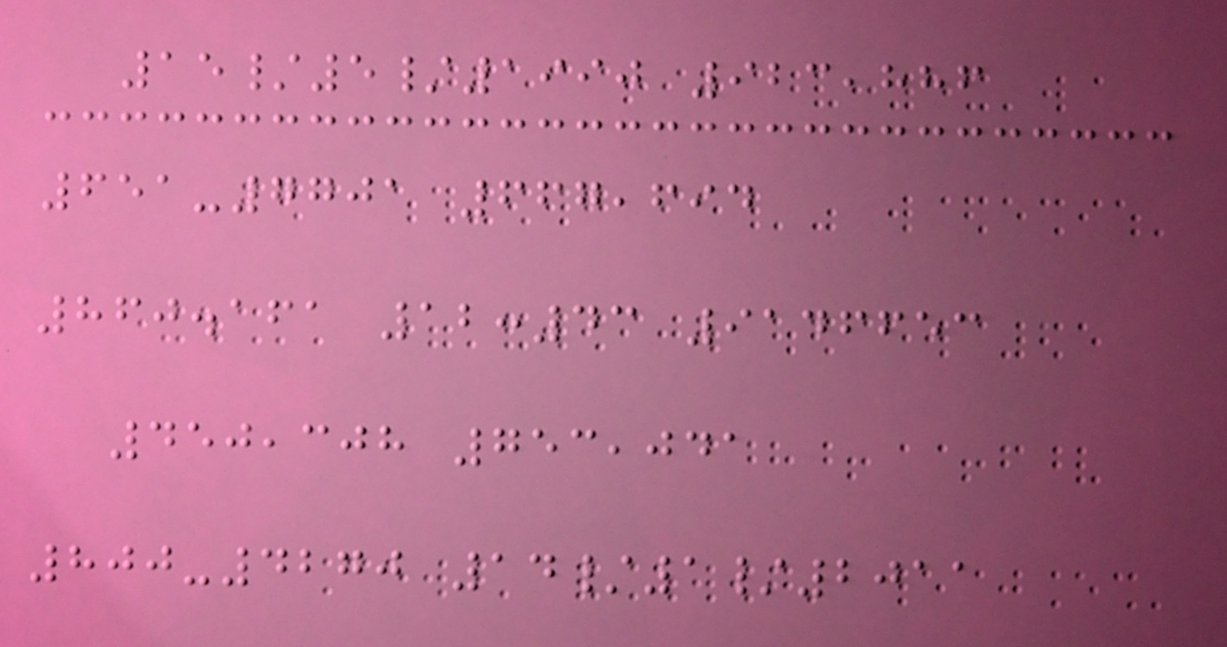15/5/1990 923,886
651-7701 667,694
860.161 12:43 9146653
450,308 753,041
800-4270 14/1/2011
